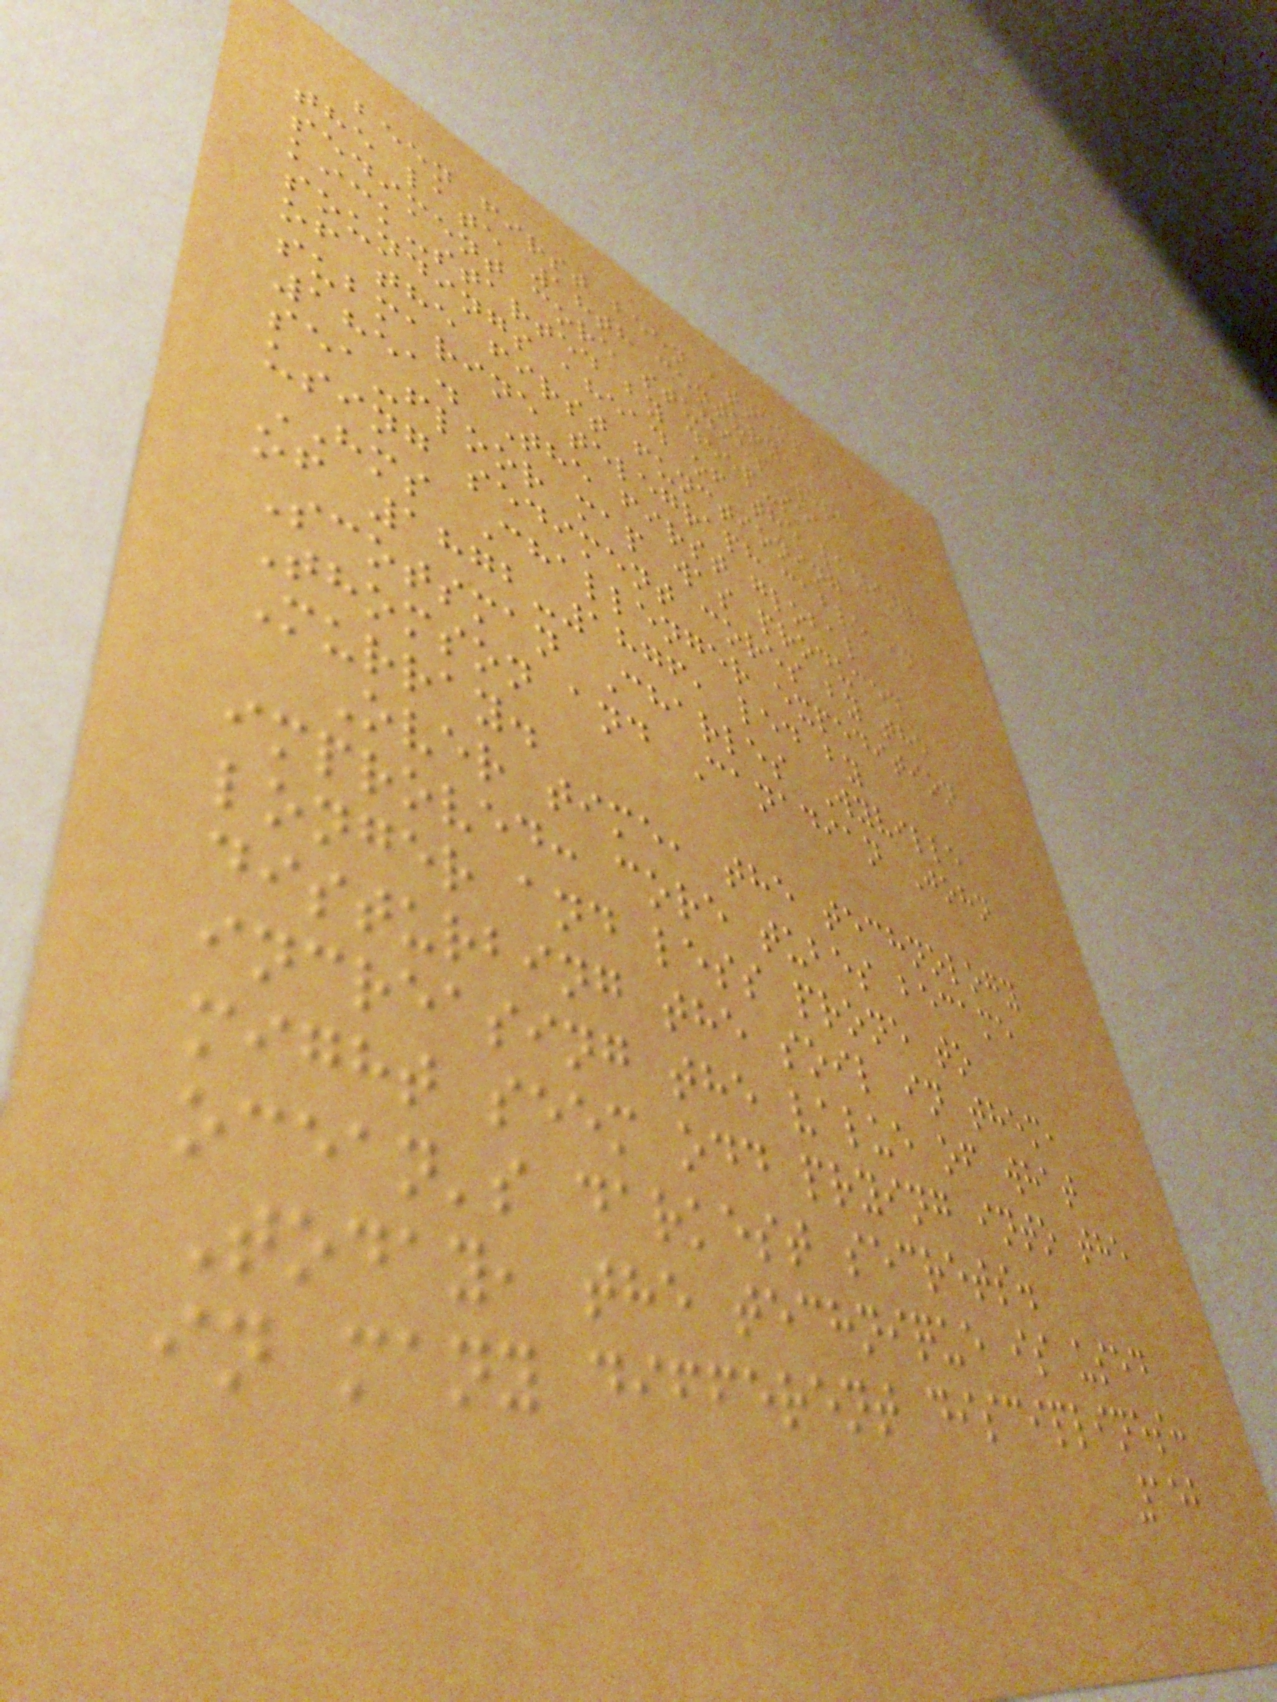been first been attempted in
the late 18th century,
sediment core studies were
kick-started by deep-sea
soundings ahead of the laying
of the first functioning
submarine telegraph cable in
1851. The first global
sea-floor map was produced
using sediment cores by the
HMS Challenger expedition
of 1872-1876, led by
Scotsman Charles Wyville
Thomson and Canadian John
Murray.
Over time, the technology
improved: core tubes became
longer and less prone to
disturbing the soil in them,
increasing the value of what
might seem odd prying into the
ocean's darkest secrets.
Today, the technique is used
in many different disciplines:
152
